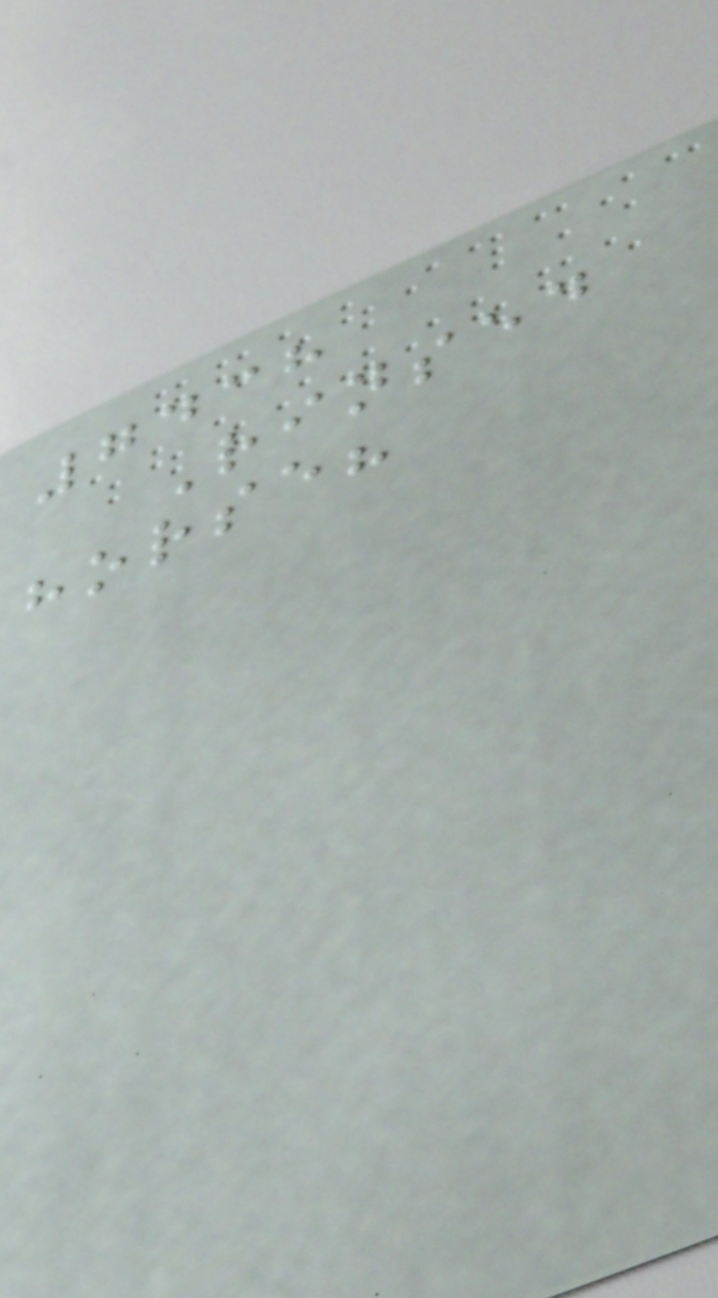7438
Rinsed
horse?
